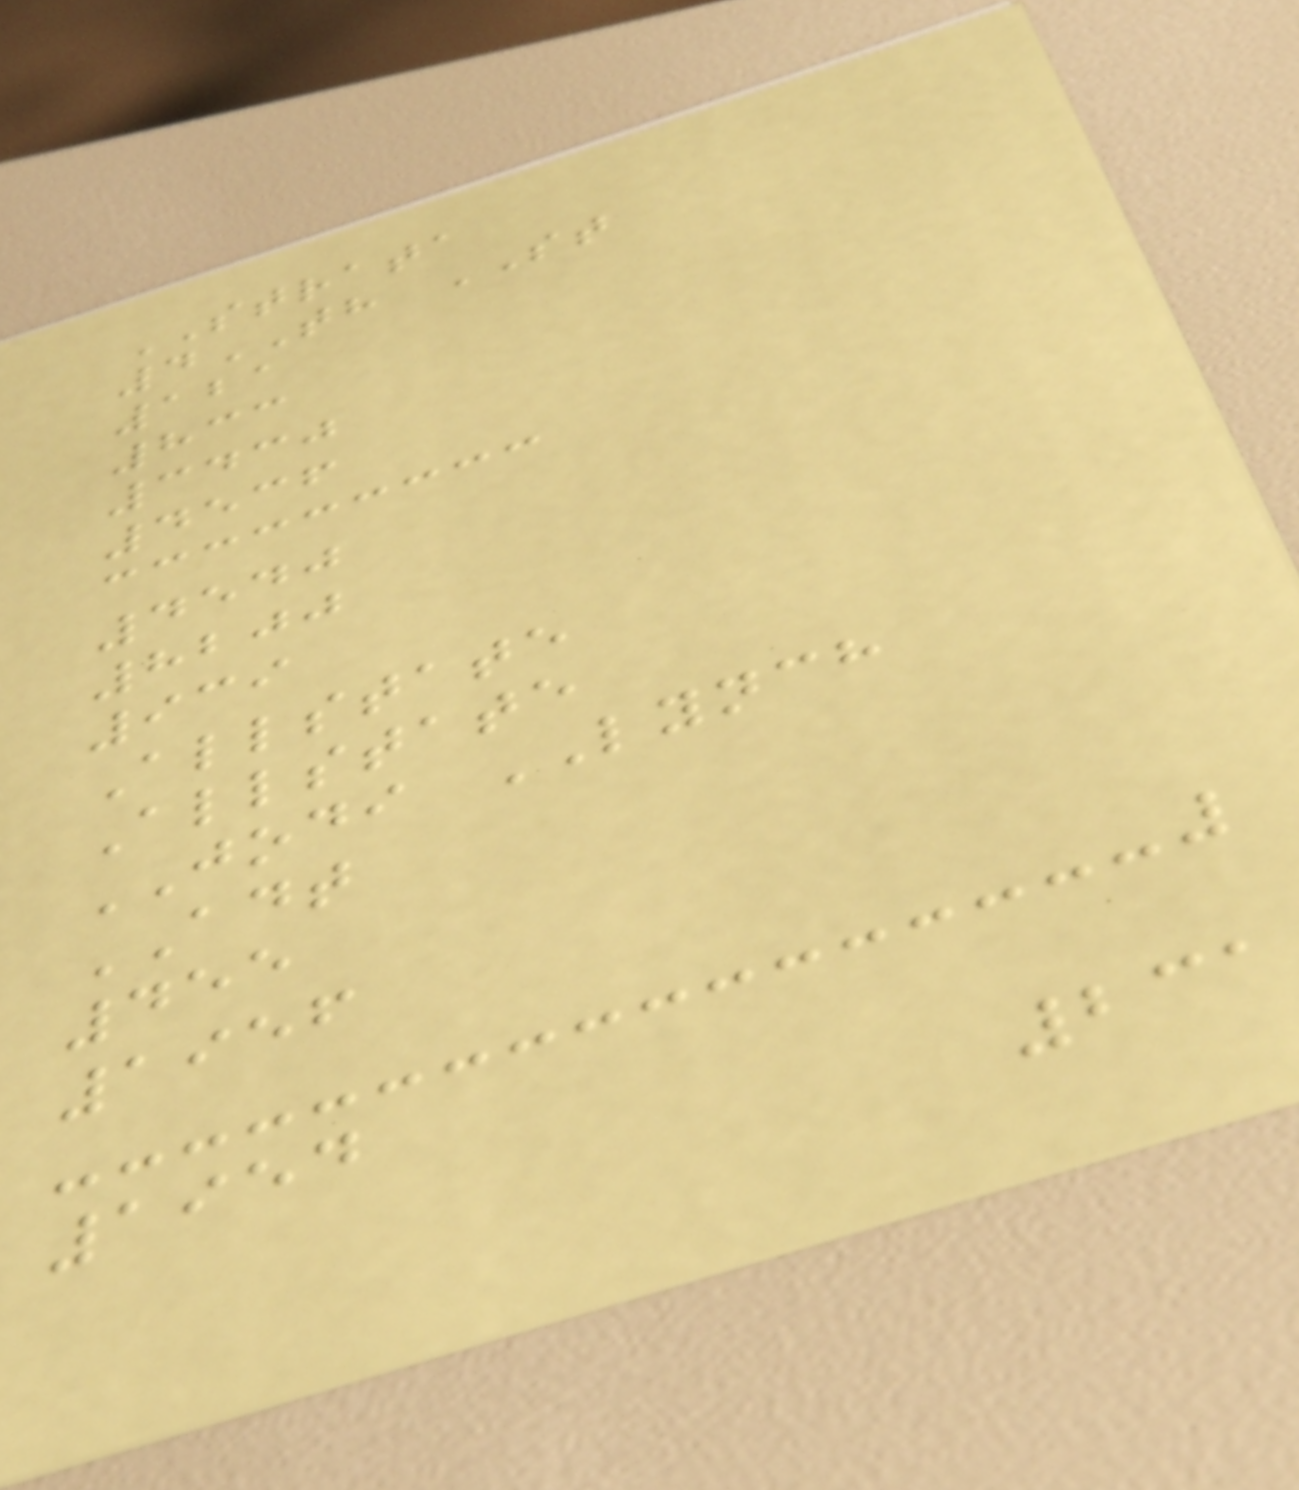STRATA
4TH ST
121
833
3430
4536
4540
8200
939
Allstate
Allstate
JODI LYNCH
ADT
455
1956
1954
231
